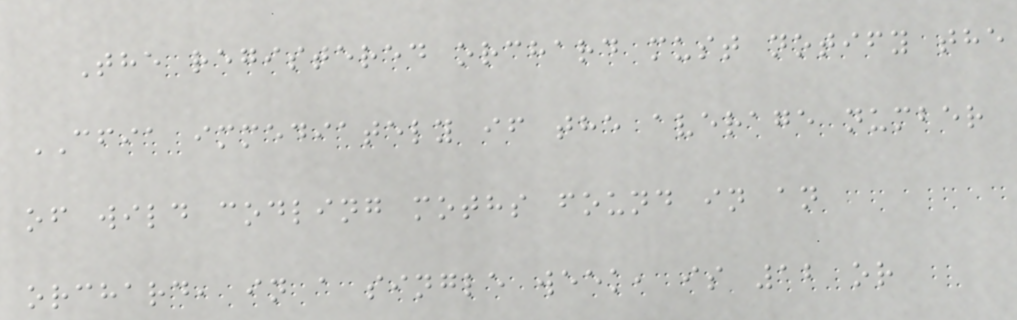The registered orchard must notify the
CFIA immediately if the average number
of wild codling moths found in an
orchard, in a single week, is 12 or
